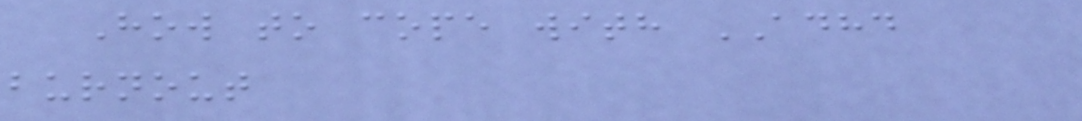How to cope with ADHD
burnout
